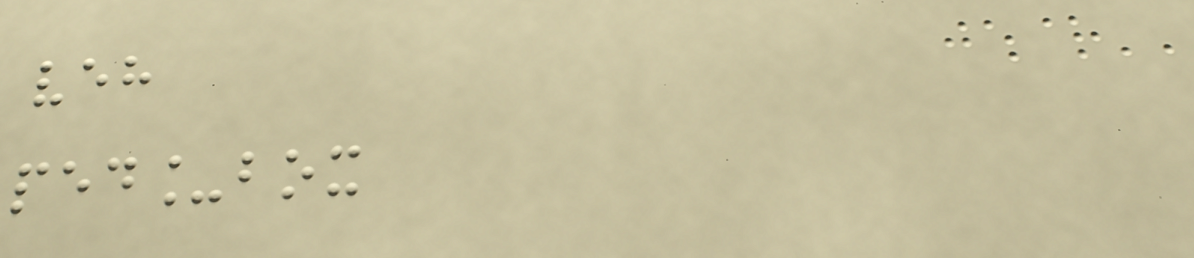veh
ped_box
